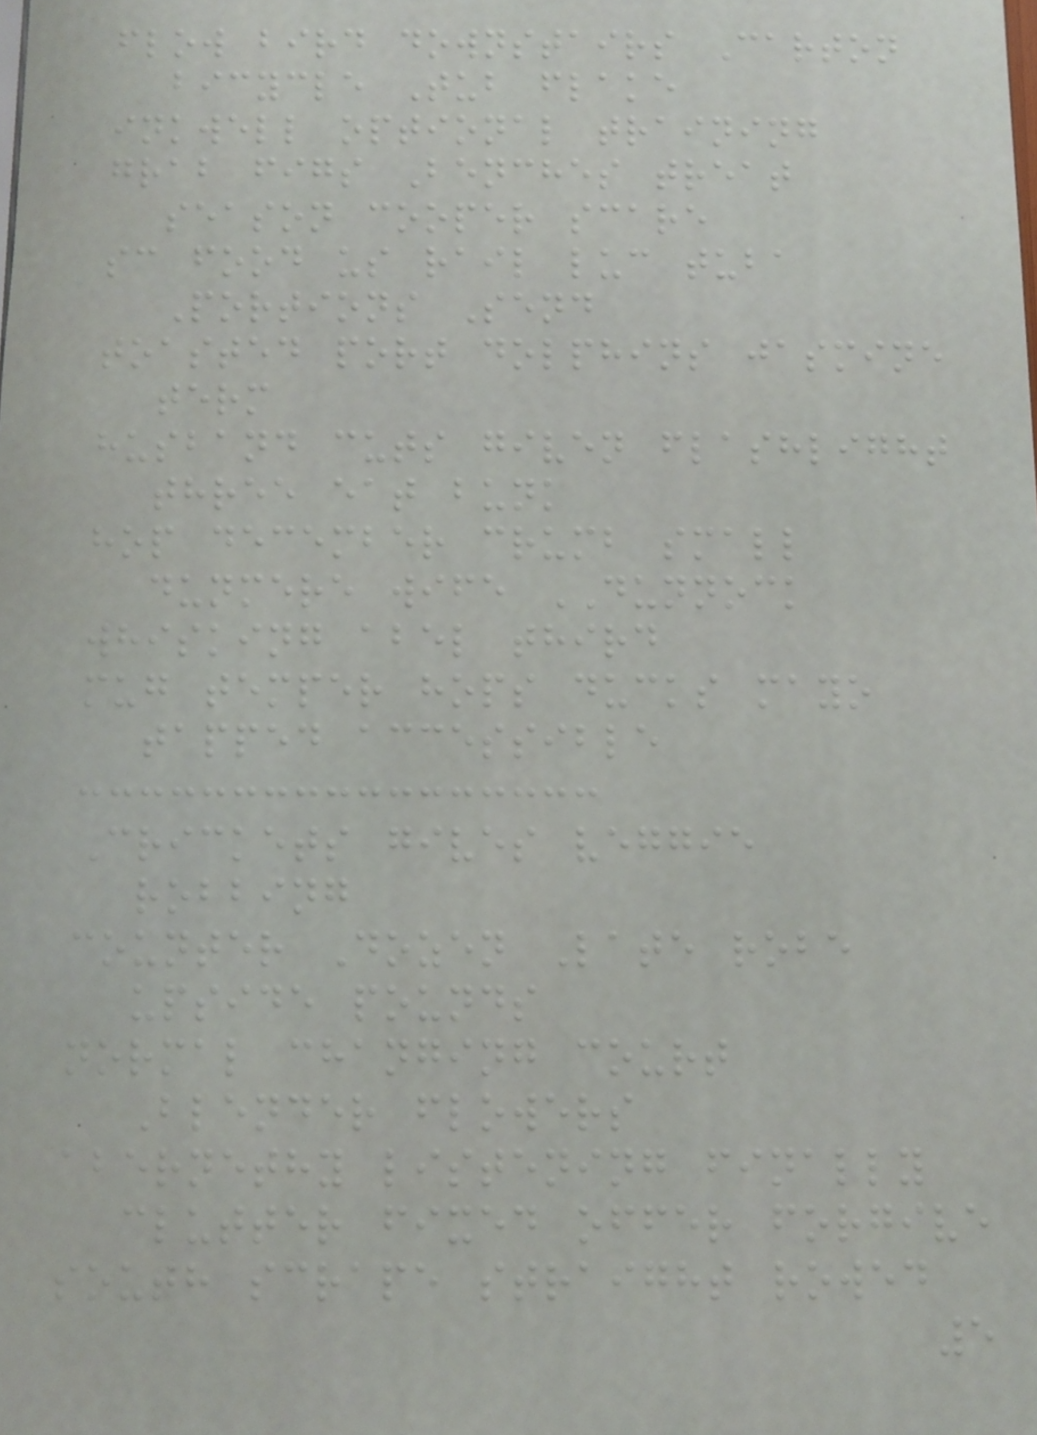flow bird downstairs Carton
bicycle Tub flake
inkwell optional training
grab figs Benches treat
season cooper scare
sc food us rail luc tuba
Portions Send
toasted port dolphins jasmine
term
husband cuts given flashlight
three eat bunk
hop december crumb small
dunmere wife DUNNOCK
whisking abel third
mug temper hops ducks mayo
tapped accessible
Crickets gives veggie
robbing
counter Dozen Late robe
upside pounds
normal changing court
Blender flowers
abernethy listening finally
clutter fixed offer forgive
south scrape straight rowed
5
